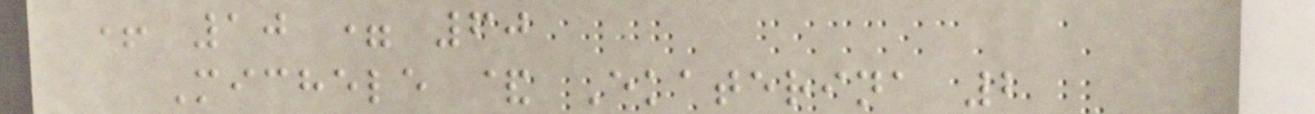+ 10 = 60
Michele & Ekaterina 2
